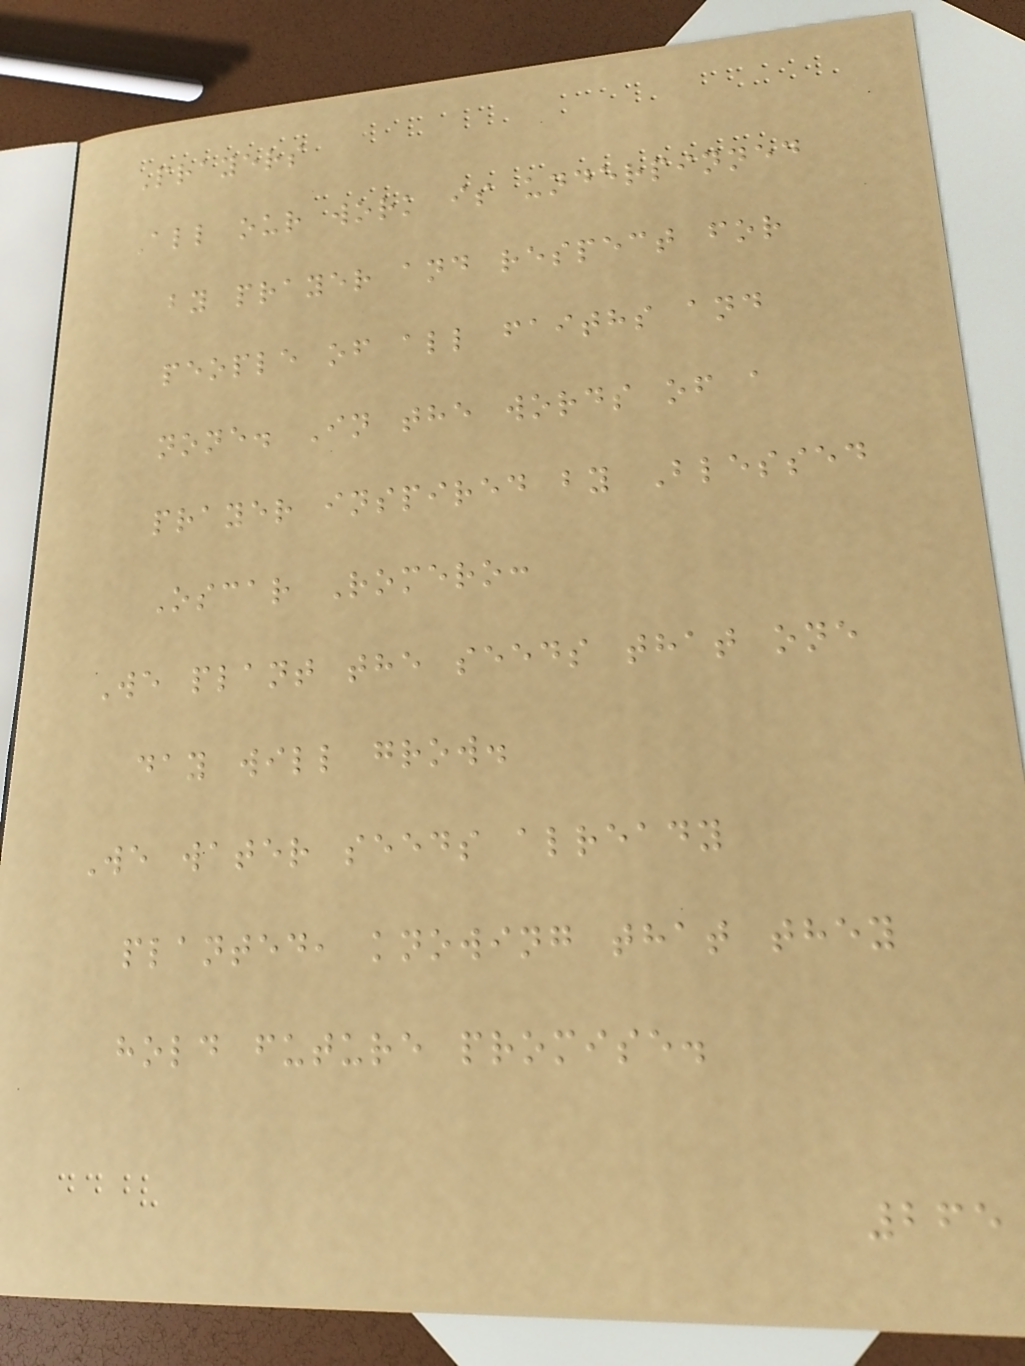Prayers
All our work is underpinned
by prayer and respect for
people of all faiths and
none. In the words of a
prayer inspired by Blessed
Oscar Romero:
We plant the seeds that one
day will grow.
We water seeds already
planted, knowing that they
hold future promise.
265
